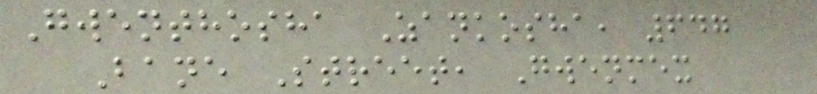Gwenthosha Zankosha, 647
Bane Street, Gwenmex
